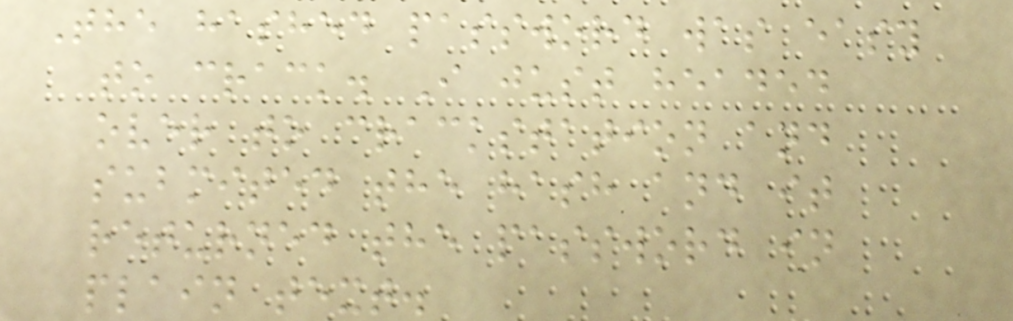The hashed password was easy
to crack. I just headed
over to crackstation and
submited the hash and it
returned the password in
plain text.
